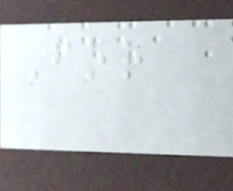For
